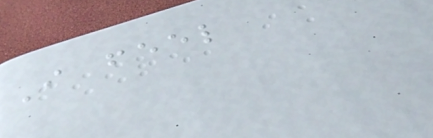I feel
